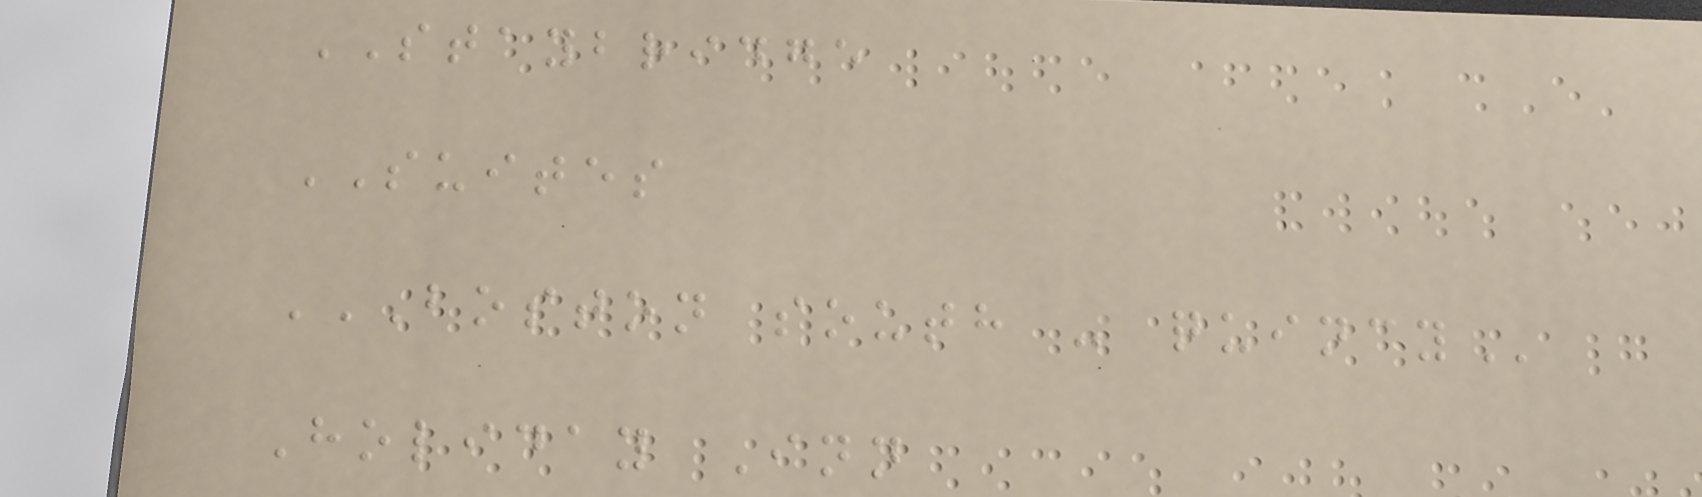STAYBRIDGE
SUITES
BOSTON SOUTH - QUINCY
Holiday Inn
